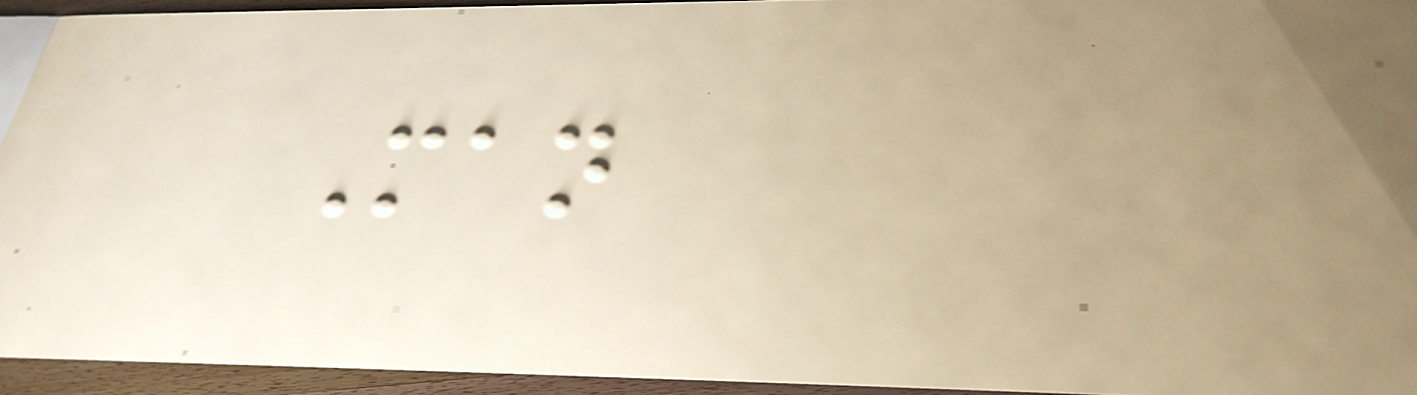Man
